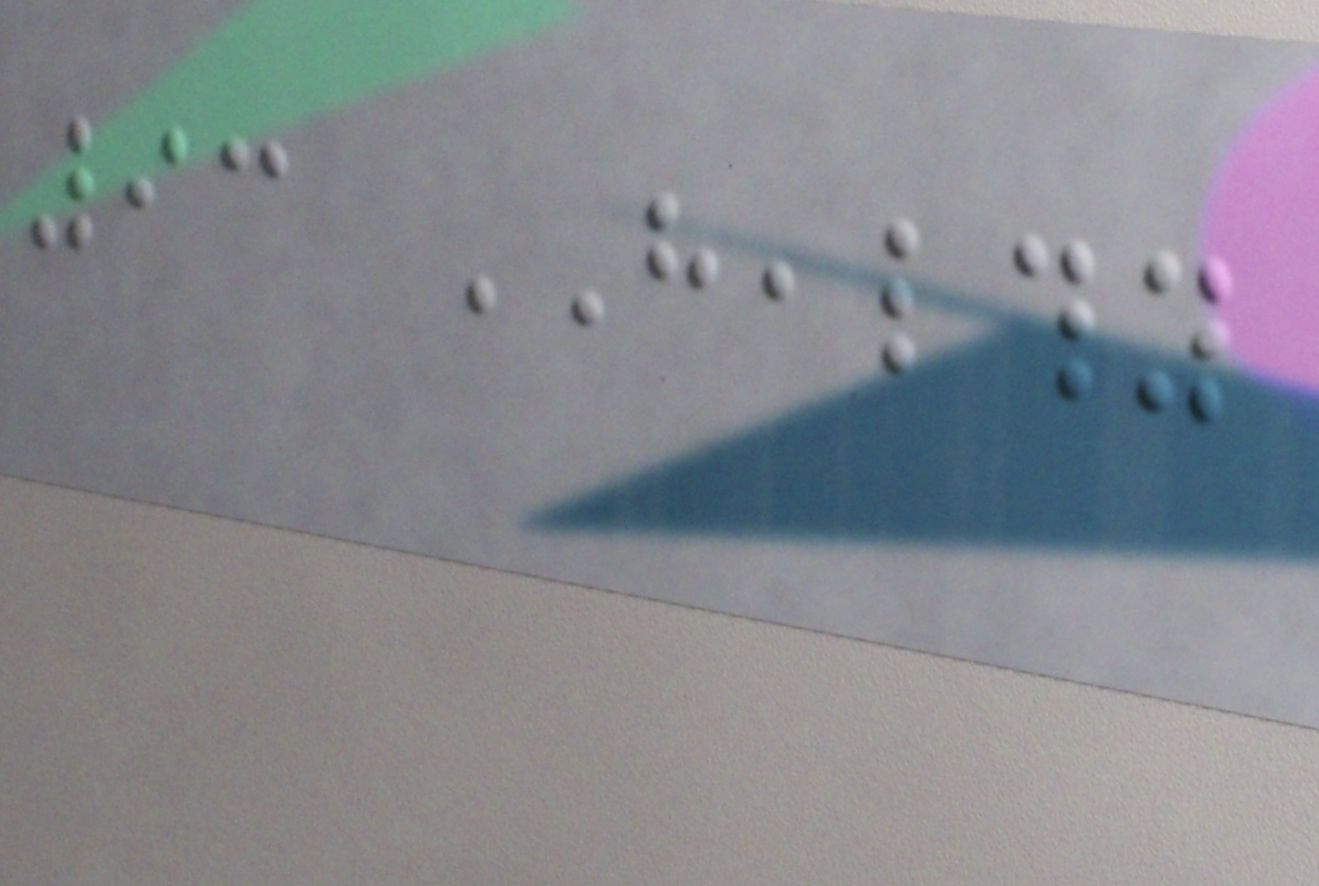93 HEALTHY
